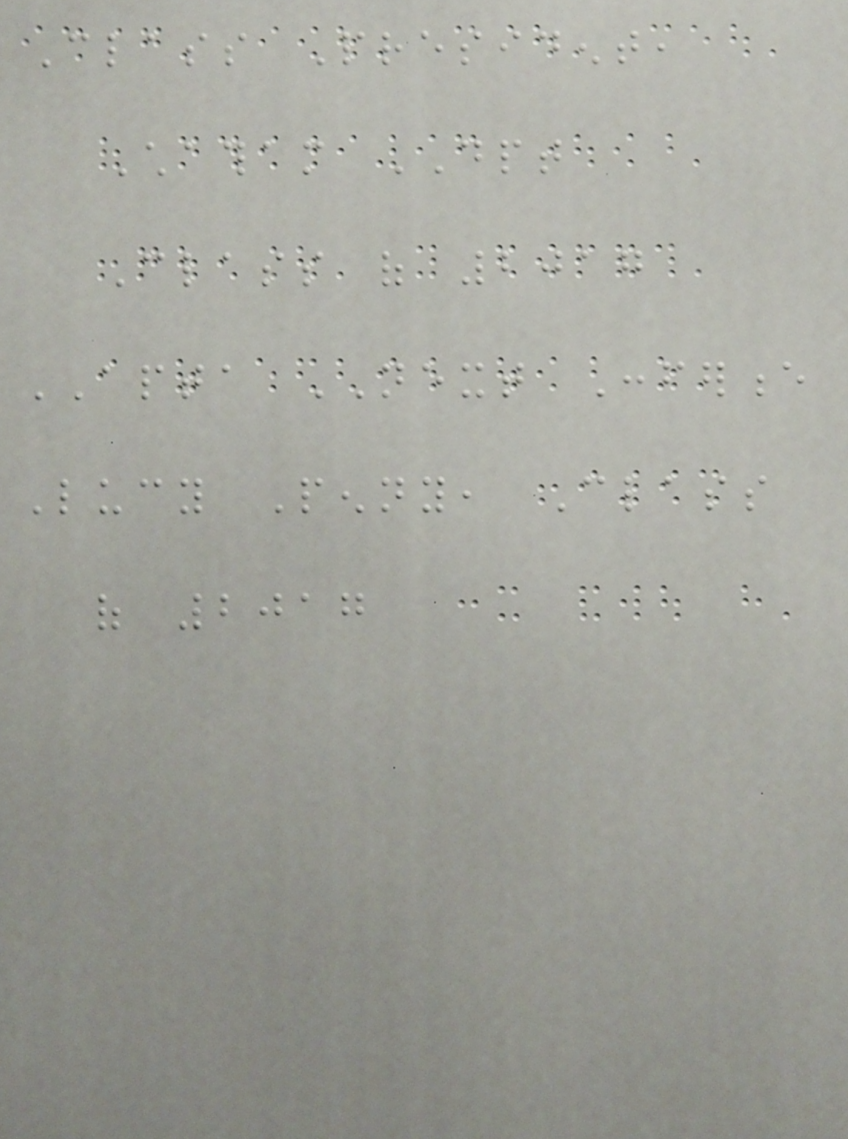Class President,
Chatham DPT
Class of 2017
APTA NEXT Conference
Lucy Penny, Class
of 2017
